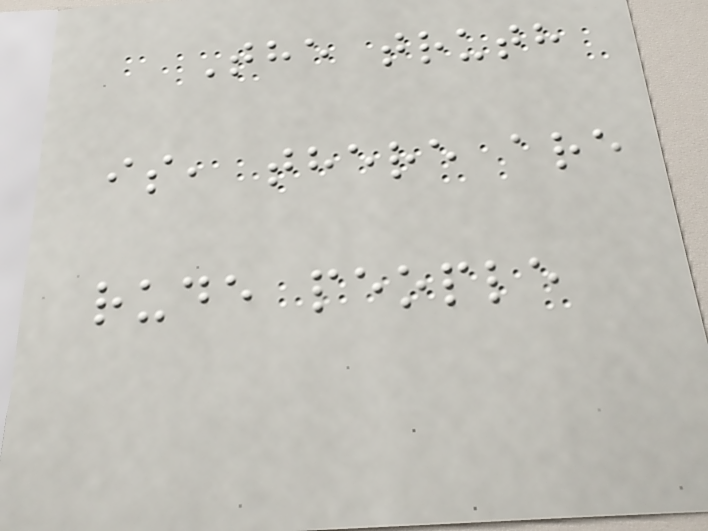The truth
is, there are
rude people
